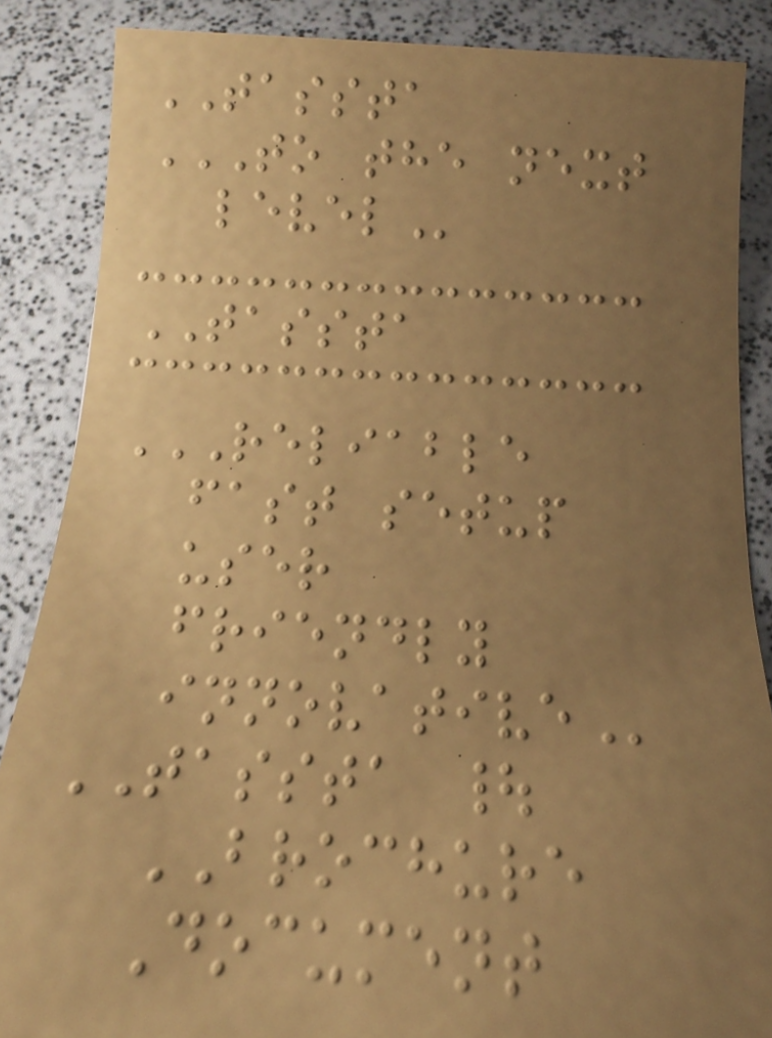TASSTA
TO THE NEXT
LEVEL
TASSTA
RELIABLE
FAST SETUP
USER
FRIENDLY
INNOVATIVE
TASSTA |
BROCHURE
Document
